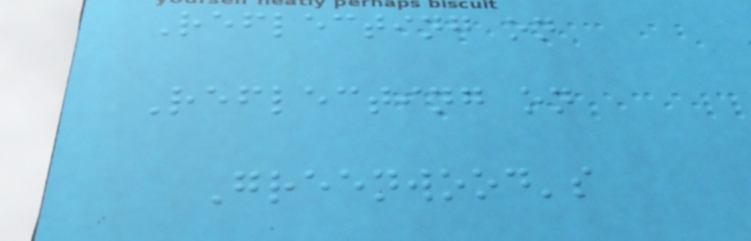Reflecting on
Reflecting on
Greenwood's
